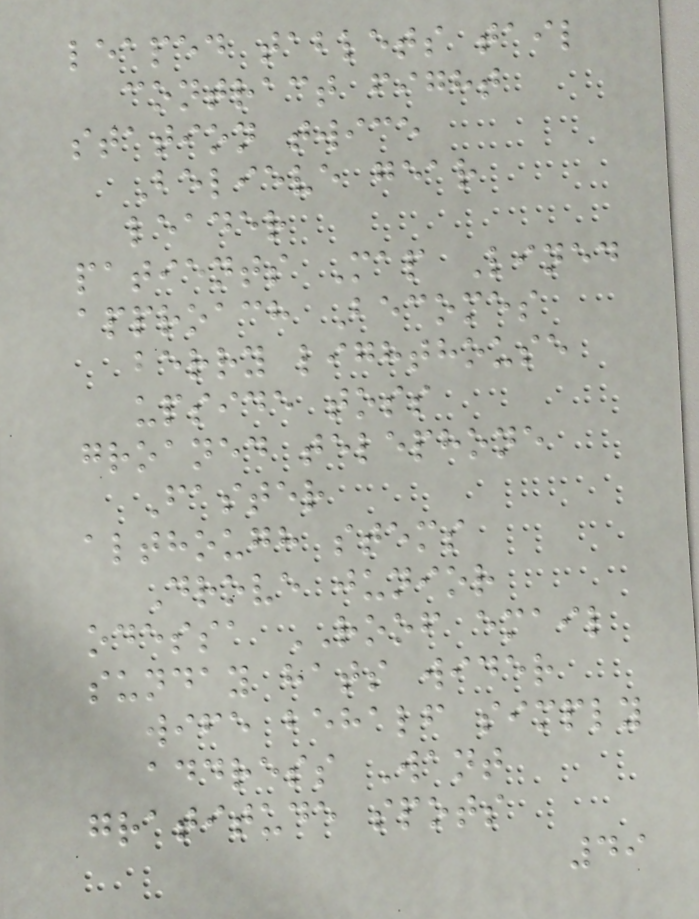leaped tablets tail
contract fight
station twice
Believe gear
leader
patients Map Lined
approach Becomes
berry lighthouse
upside toss
groaned telephone
Faster
although stems
Drove junior
odessa ROOF email
sunday hats wider
wife behalf simply
address Want
gratitude spots
49
